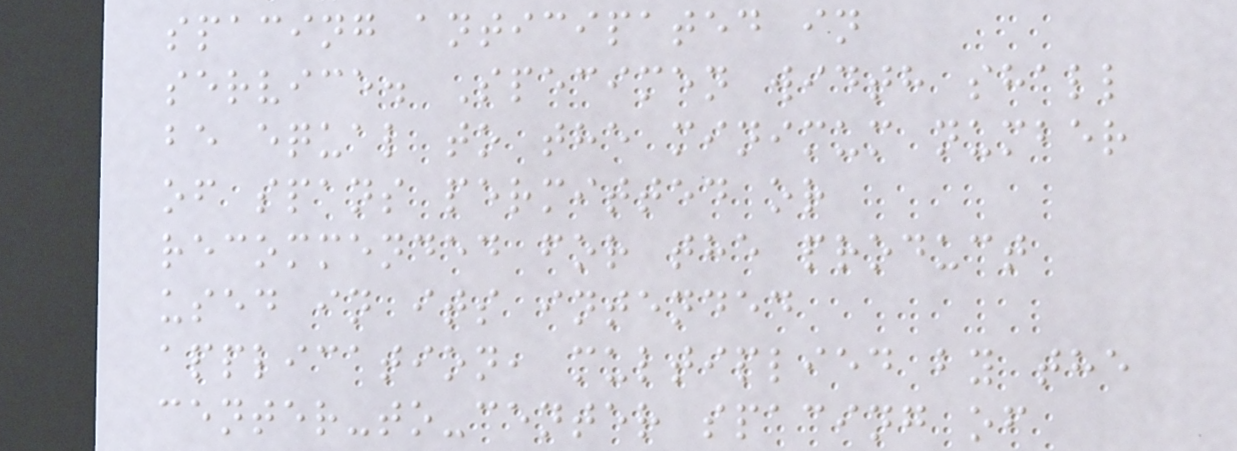spacing anticipated in
service. Specimen width shall
be equal to the minimum number
of spans permitted or
recommended for the product
used in its intended
application, multiplied by the
center-to-center spacing of
